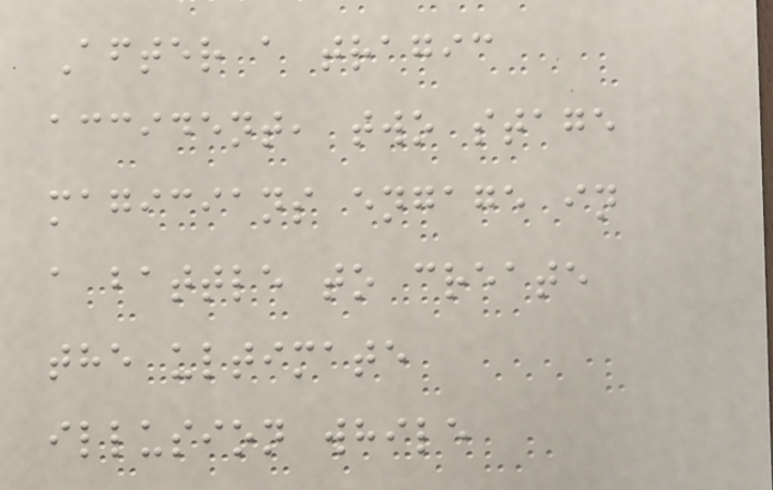After a tragic
accident, two stage
magicians engage in
a battle to create
the ultimate
illusion while
